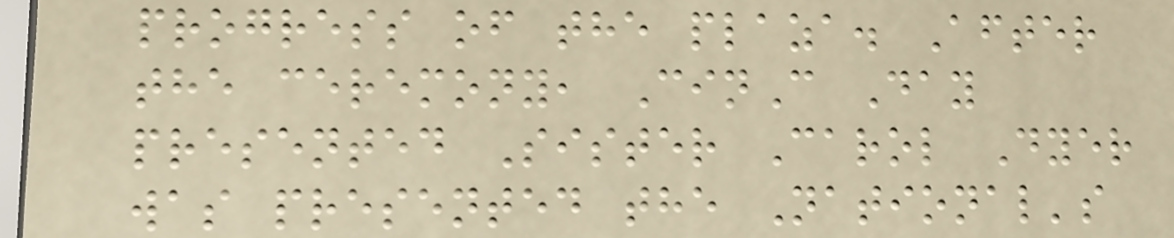progress of the plaza. After
the ceremony, CinC Day
presented Sister Carol Dyer
was presented the National's
